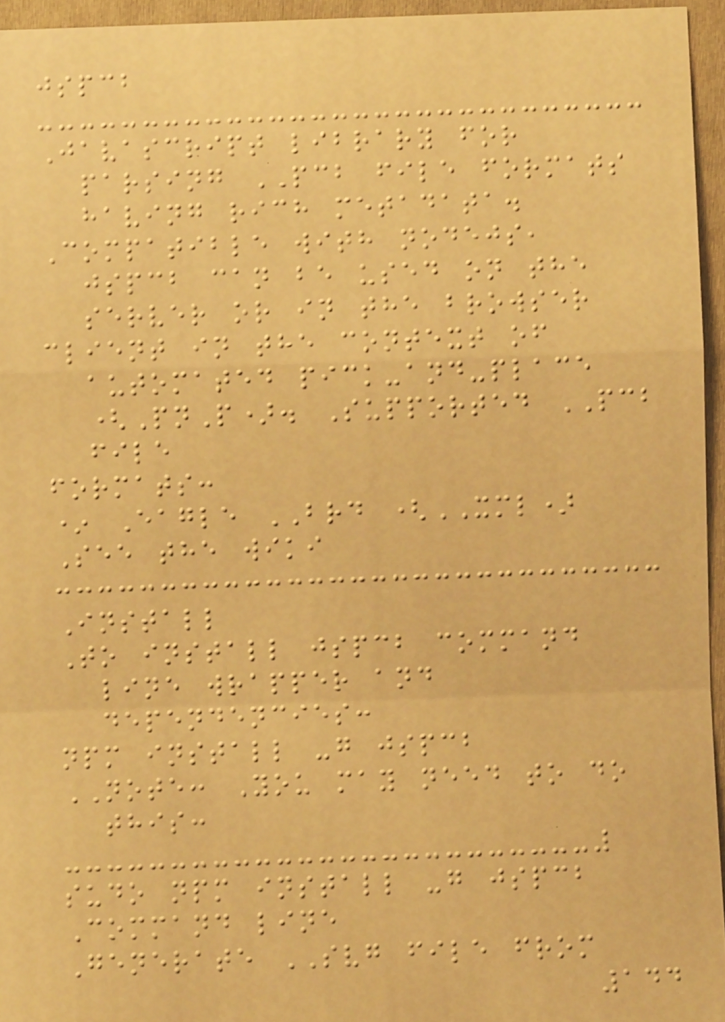jspcb
Javascript library for
parsing PCB file formats
having rich metadata.
Compatible with nodejs,
jspcb can be used on the
server or in the browser
client in the context of
automated pick-and-place
(PnP). Supported PCB
file
formats:
* Eagle BRD (XML)
See the wiki
Install
To install jspcb command
line wrapper and
dependencies:
npm install -g jspcb
NOTE: You may need to do
this:
sudo npm install -g jspcb
Command line
Generate SVG file from
144
